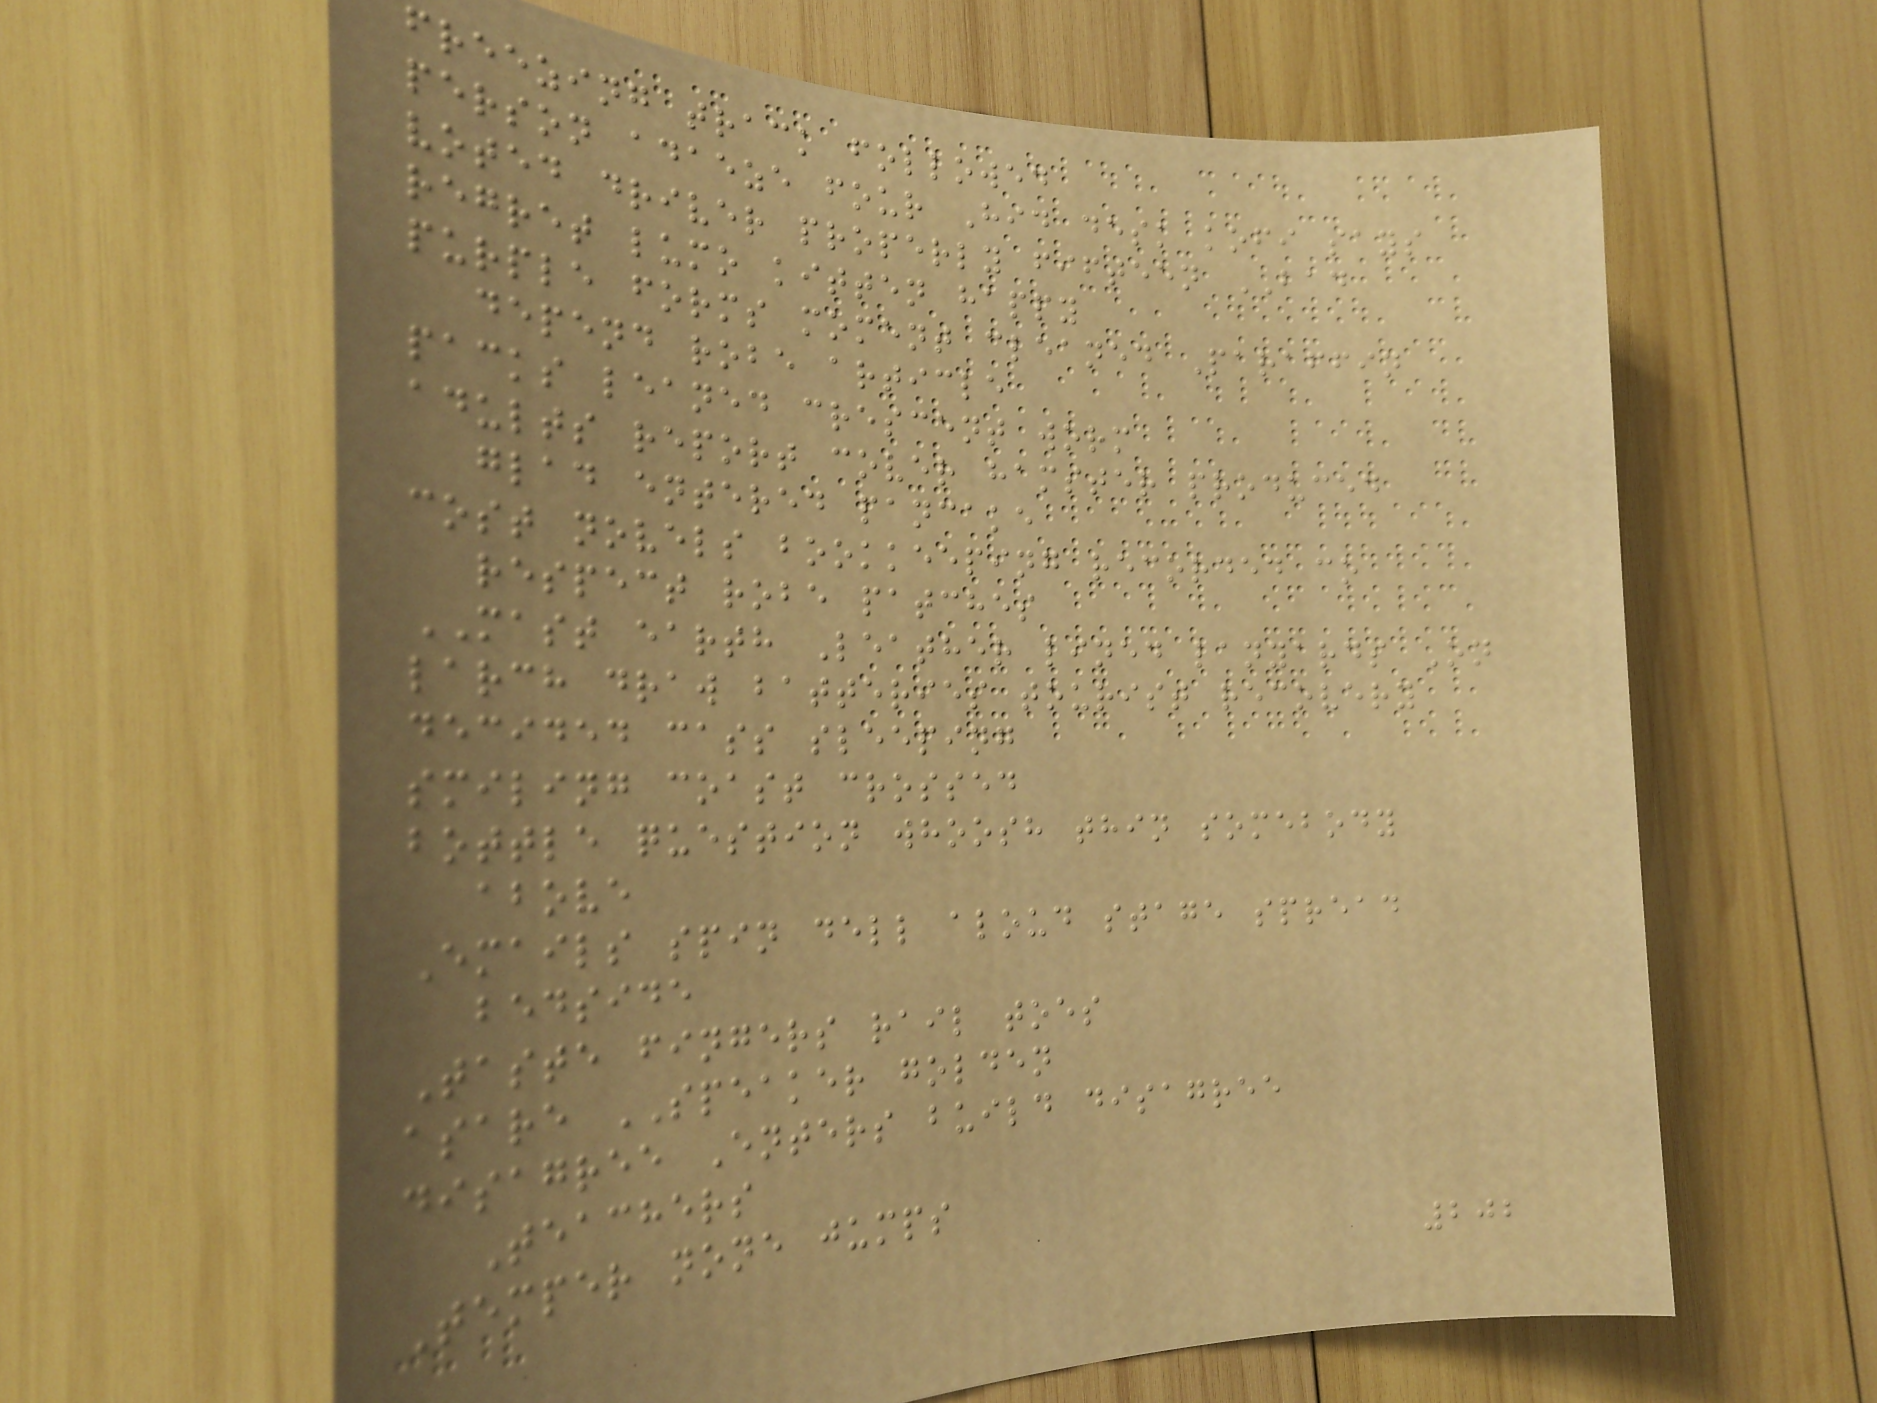freezing track followed
person adaeze four Hid desk kofi says
voted driver properly fifteen BAD
regret lumo kitten happy
purple forms moment cleaned Paraffin
depend robe article
packs leaned crescent worm
adults report cover hamster produced
glad entered pancake
cost novels bookkeeping recorded co
respect robe patches
MAST earth Leather lined lanyards On
larch draw batteries tourist recovery
decided cass sleeping
smiling coast crossed
bottle question whoosh thin somebody
above
Emails spin dell aloud stage spread
bedside
Taste fingers rail toes
asare SPEAKER golden
disagree Enters build disagree
Teachers
Temper none jumps
202
